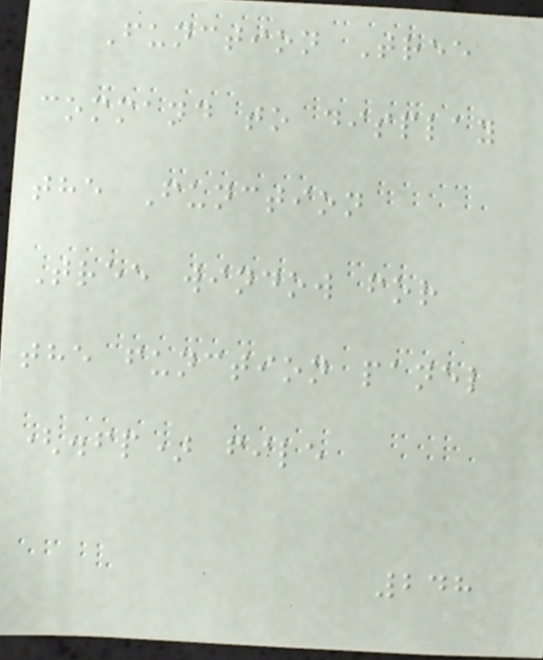Function Tree
command to display
the Function
Tree window for
the function panel
(.fp) file
248
